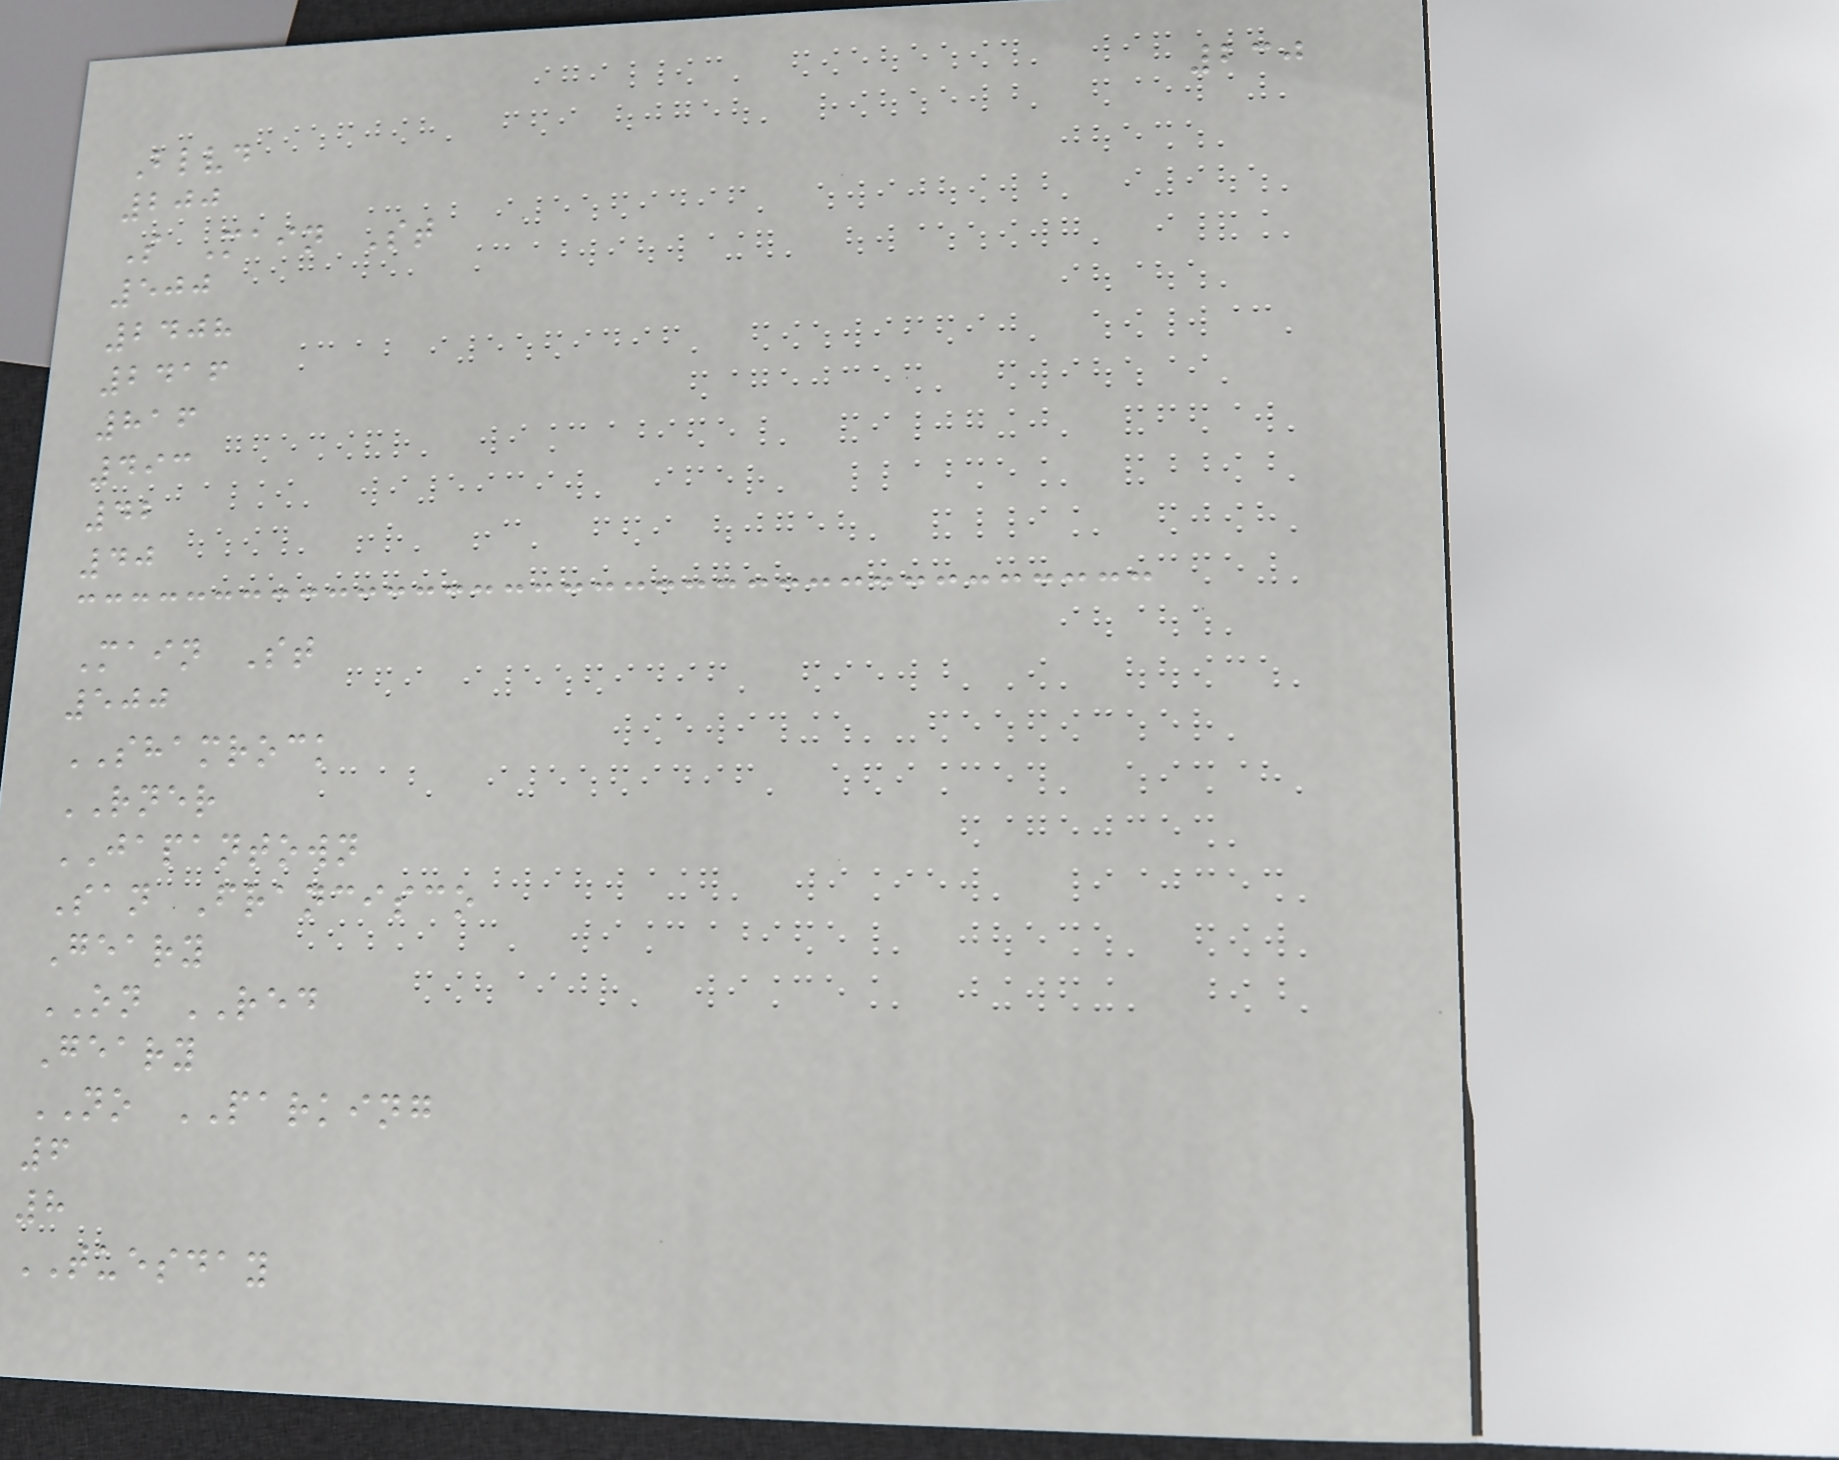230
Blvd
200
S Main St
500
2408
2416
816
493
42
40
Main St
500
SHAMROCK
RNER
JAPANTOWN
San Francisco
Geary
ON RED
Geary
NO PARKING
6
8
TUESDAY
